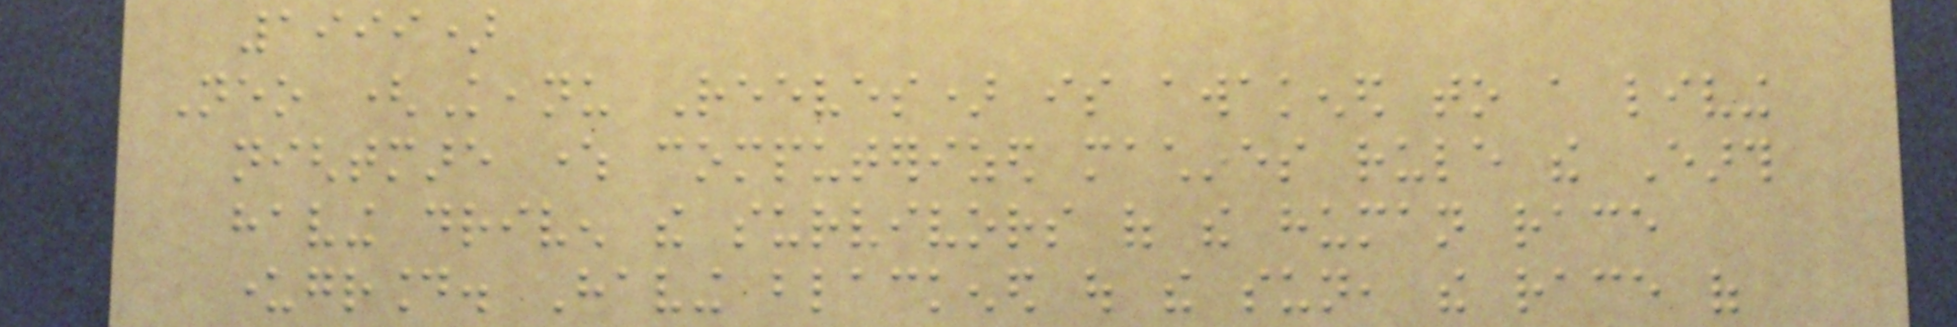1999)
Neo (Keanu Reeves) is awakened to a living
nightmare where computerized machines rule the Earth
having driven the survivors of the human race
underground. Having blackened out the sun, the race of
